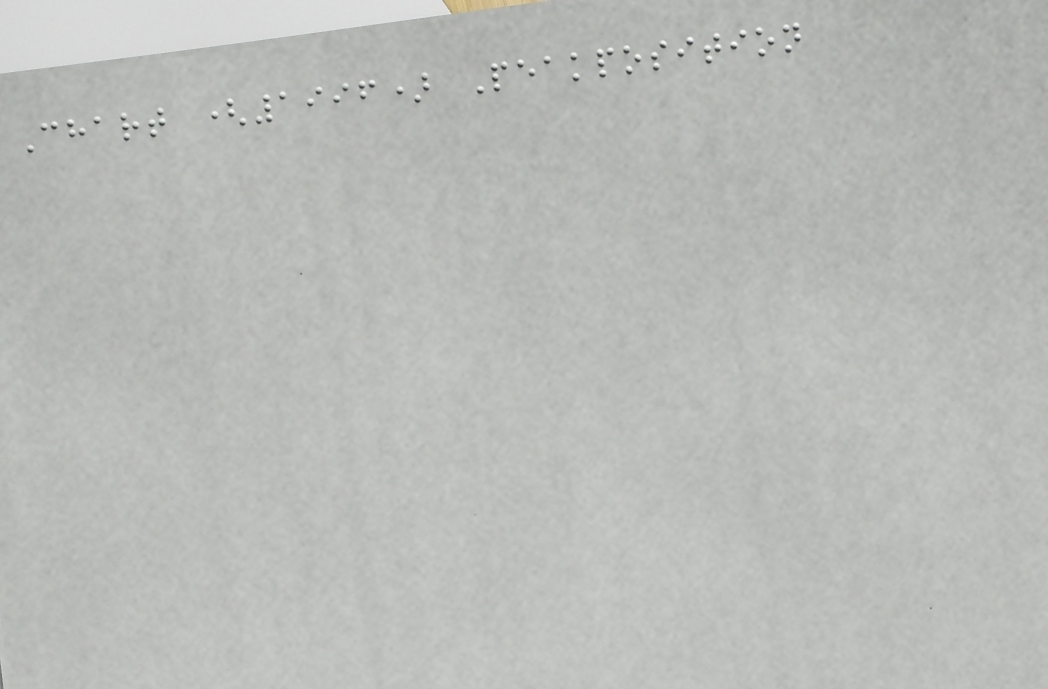Chart (1996) Peakposition
